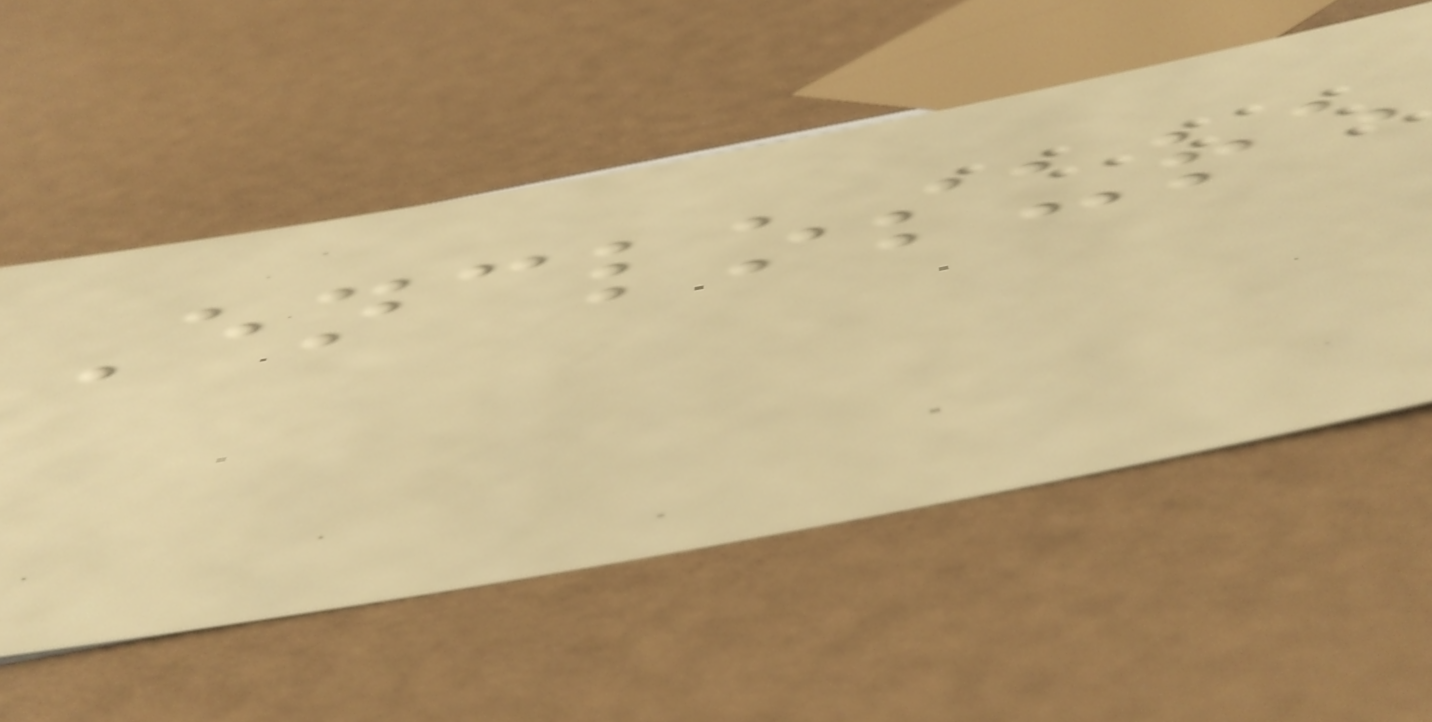Enclosure
